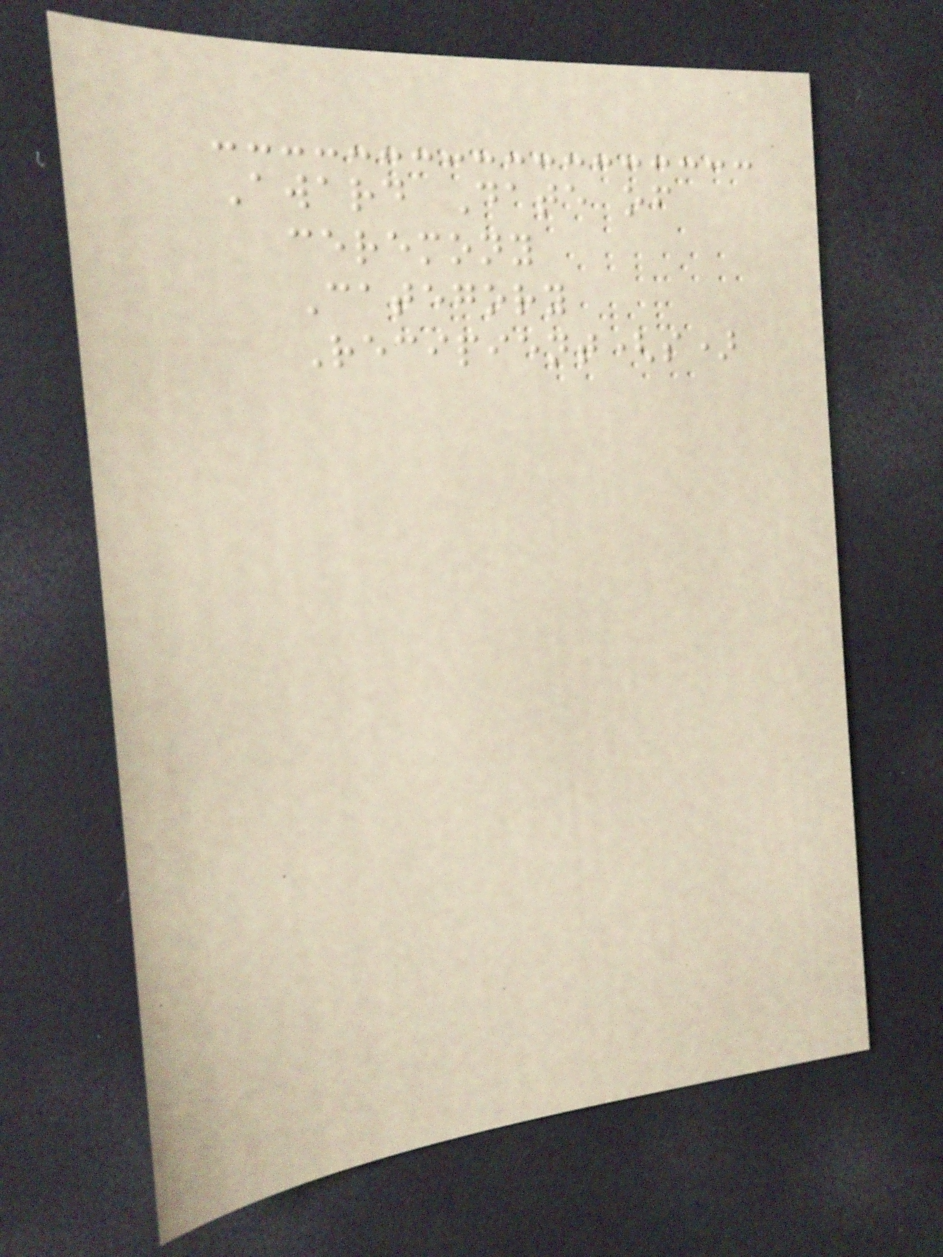Award Date of
ceremony
Category
Recipient(s)
